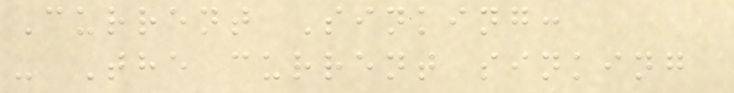Current Sinking:
- The current sinking
